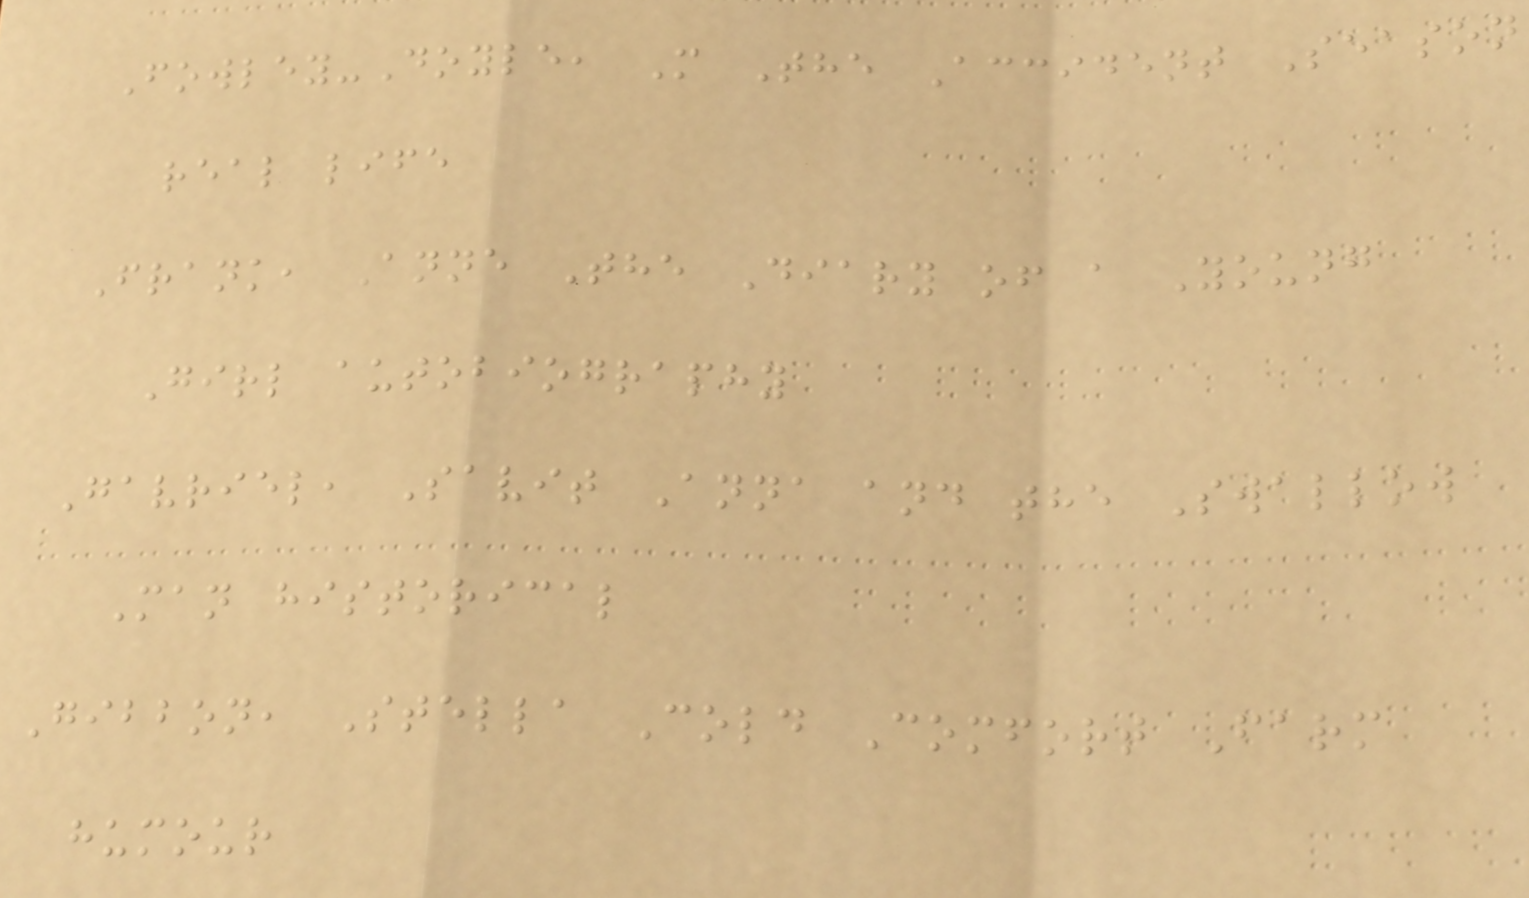Fowley-Doyle, M The Accident Season
real life
Frank, Anne The Diary of a Young
Girl autobiography
Gavriel, Savit Anna and the Swallow
Man historical
Gibbon, Stella Cold Comfort Farm
humour
